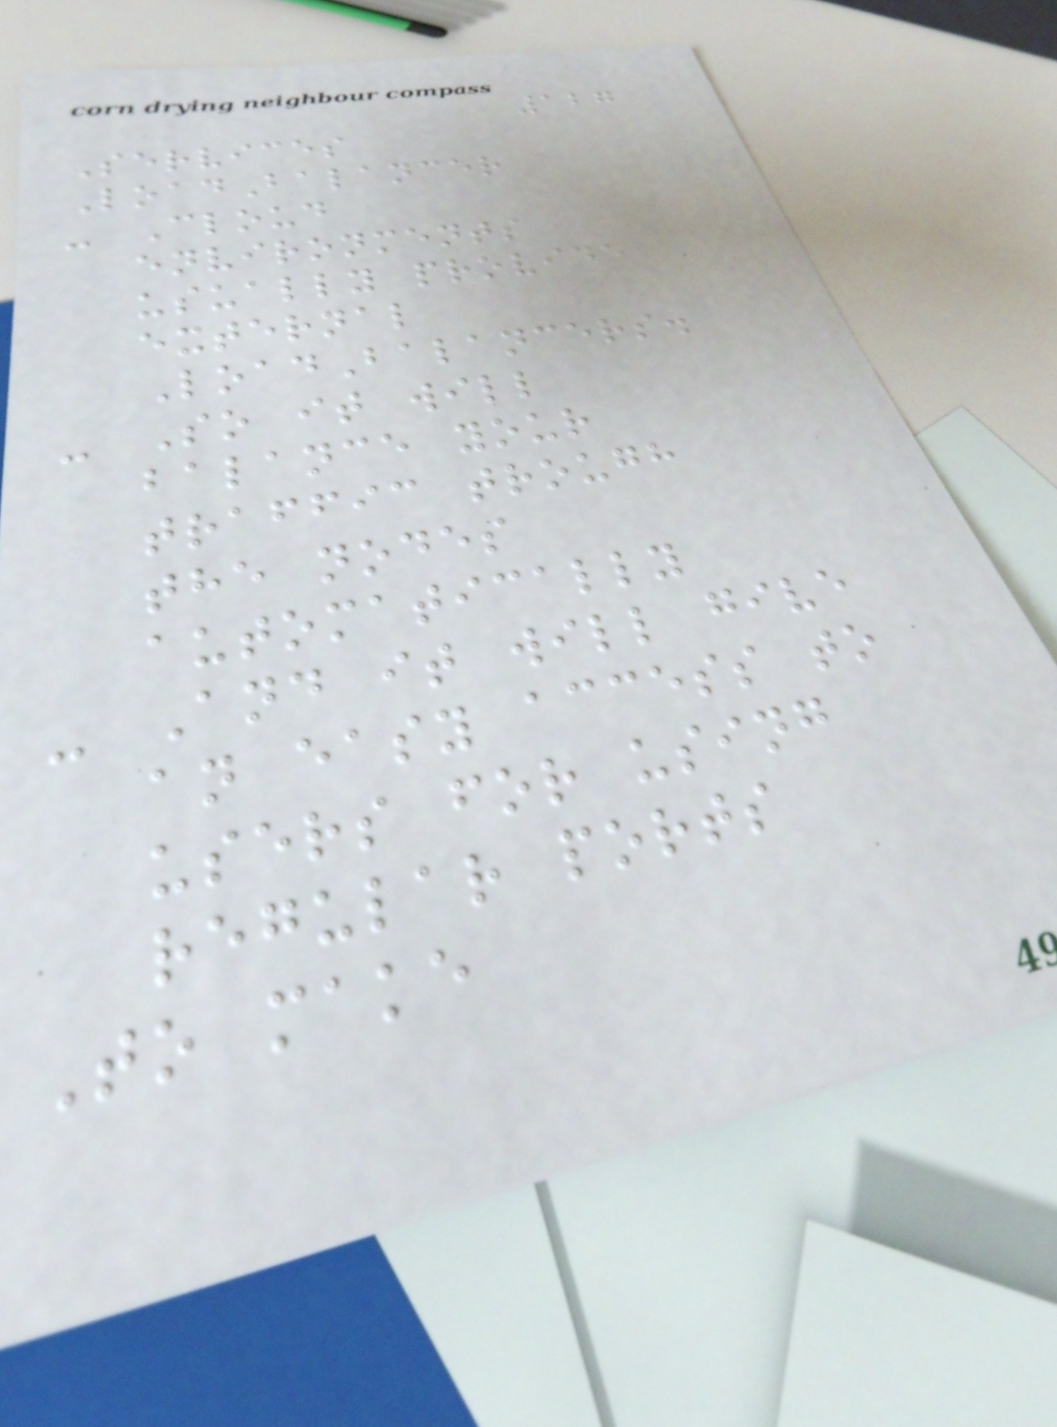127
Services
LoadBalancer
- Cloud
environments
usually provide
external
LoadBalancers.
- So it will
balance your
traffic trough
the nodes
automatically
- And it will give
an easy access to
users for using
regular ports
To make
